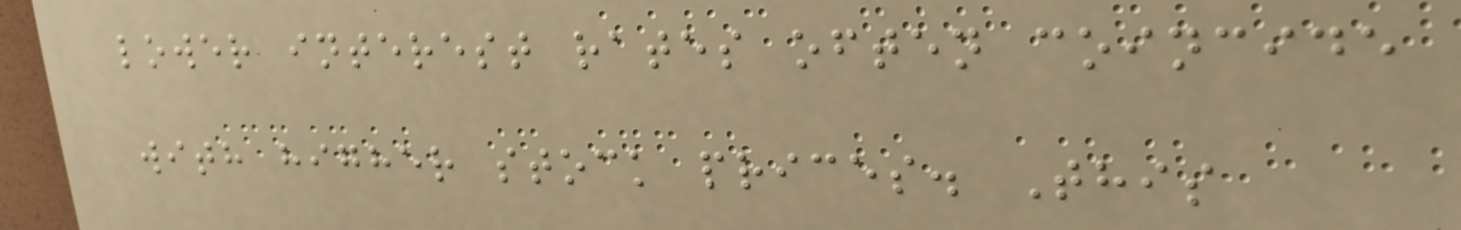lower interest rates often coincide
with higher stock prices. This
